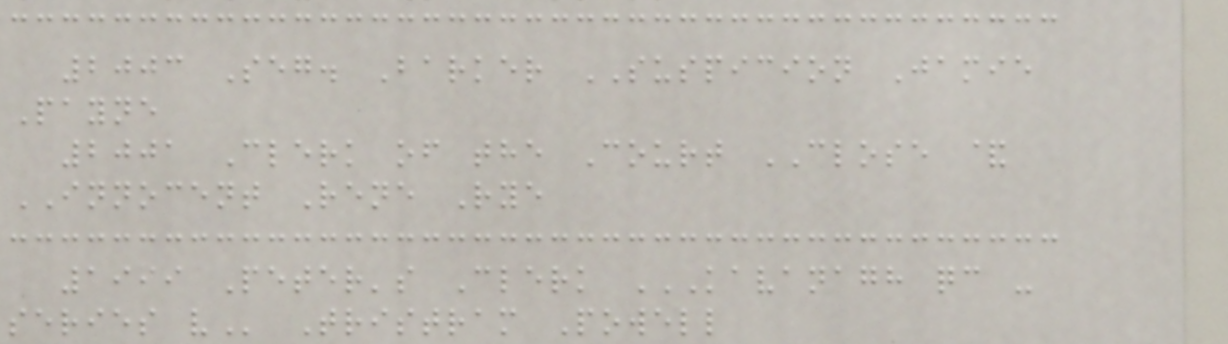2003 Seg. Barker SUSPICION Jamie
Payne
2001 Clerk of the Court CLOSE &
INNOCENT Rene Rye
1999 Peter's Clerk KAVANAGH QC -
SERIES V Tristram Powell
